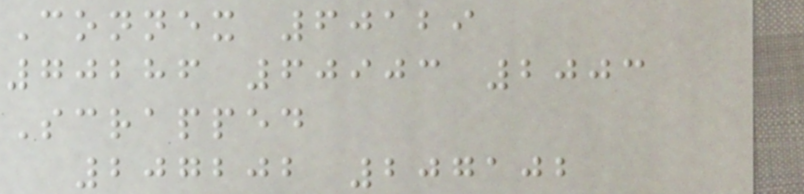Connex 60129
70286 60903 2003
Scrapped
207202 207102
